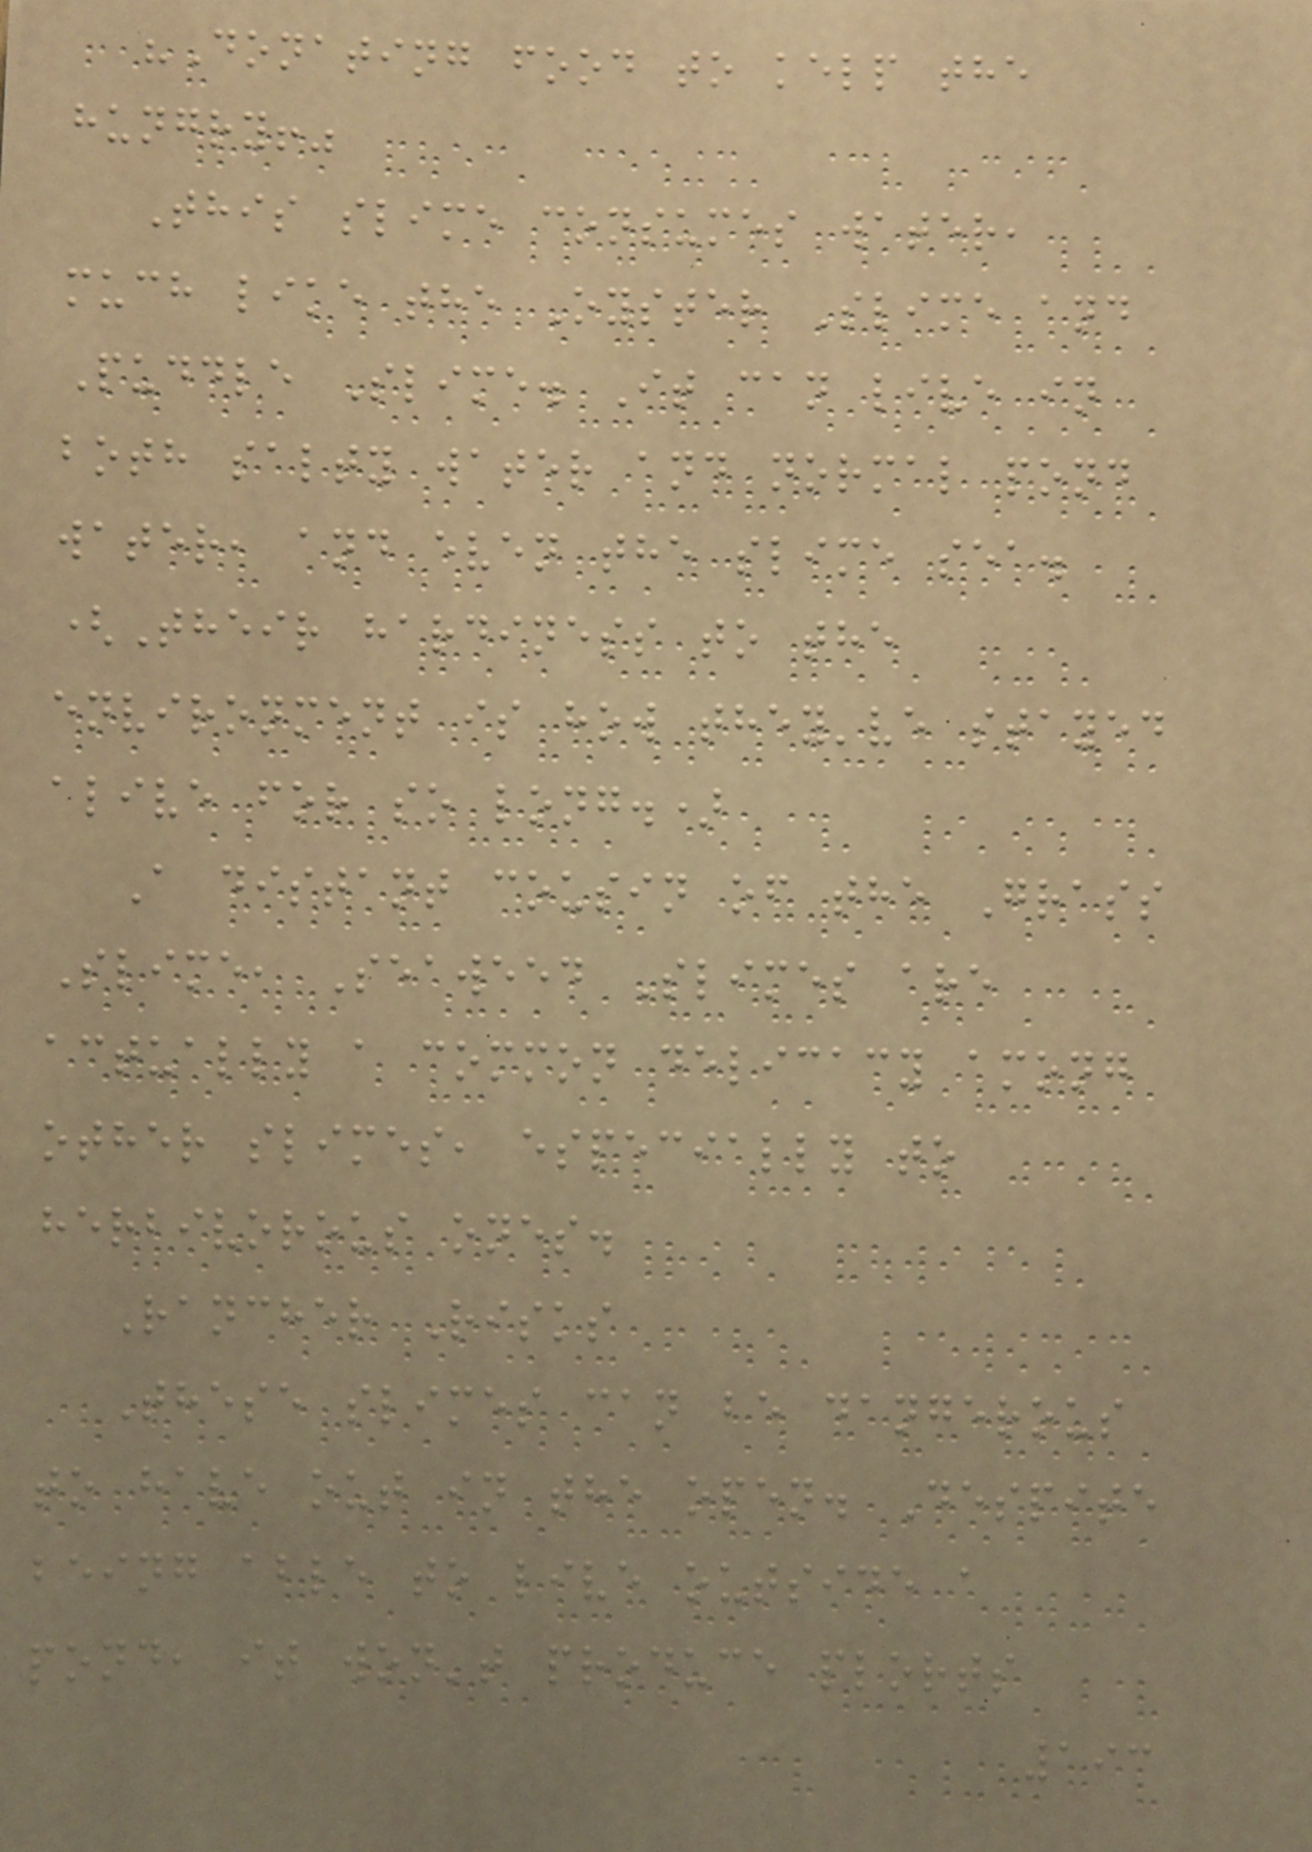"Donating food to kelp the
hungry!"
This slime consumes water,
much like the Oyster Slime and
Puddle Slime. It can live in
both salty water and normal pond
water, and even the slime sea.
(Their hardiness to the
environment is how they've stayed
alive for so long.)
A distant cousin of the Grass
Slime, Seaweed Slimes are
actually a common delicacy among
other slimes, especially to
herbivorous ones.
Rancher Risks
These slimes can be dangerous
to have out in the open. Despite
being able to live outside a
pond, it won't produce plorts
193
